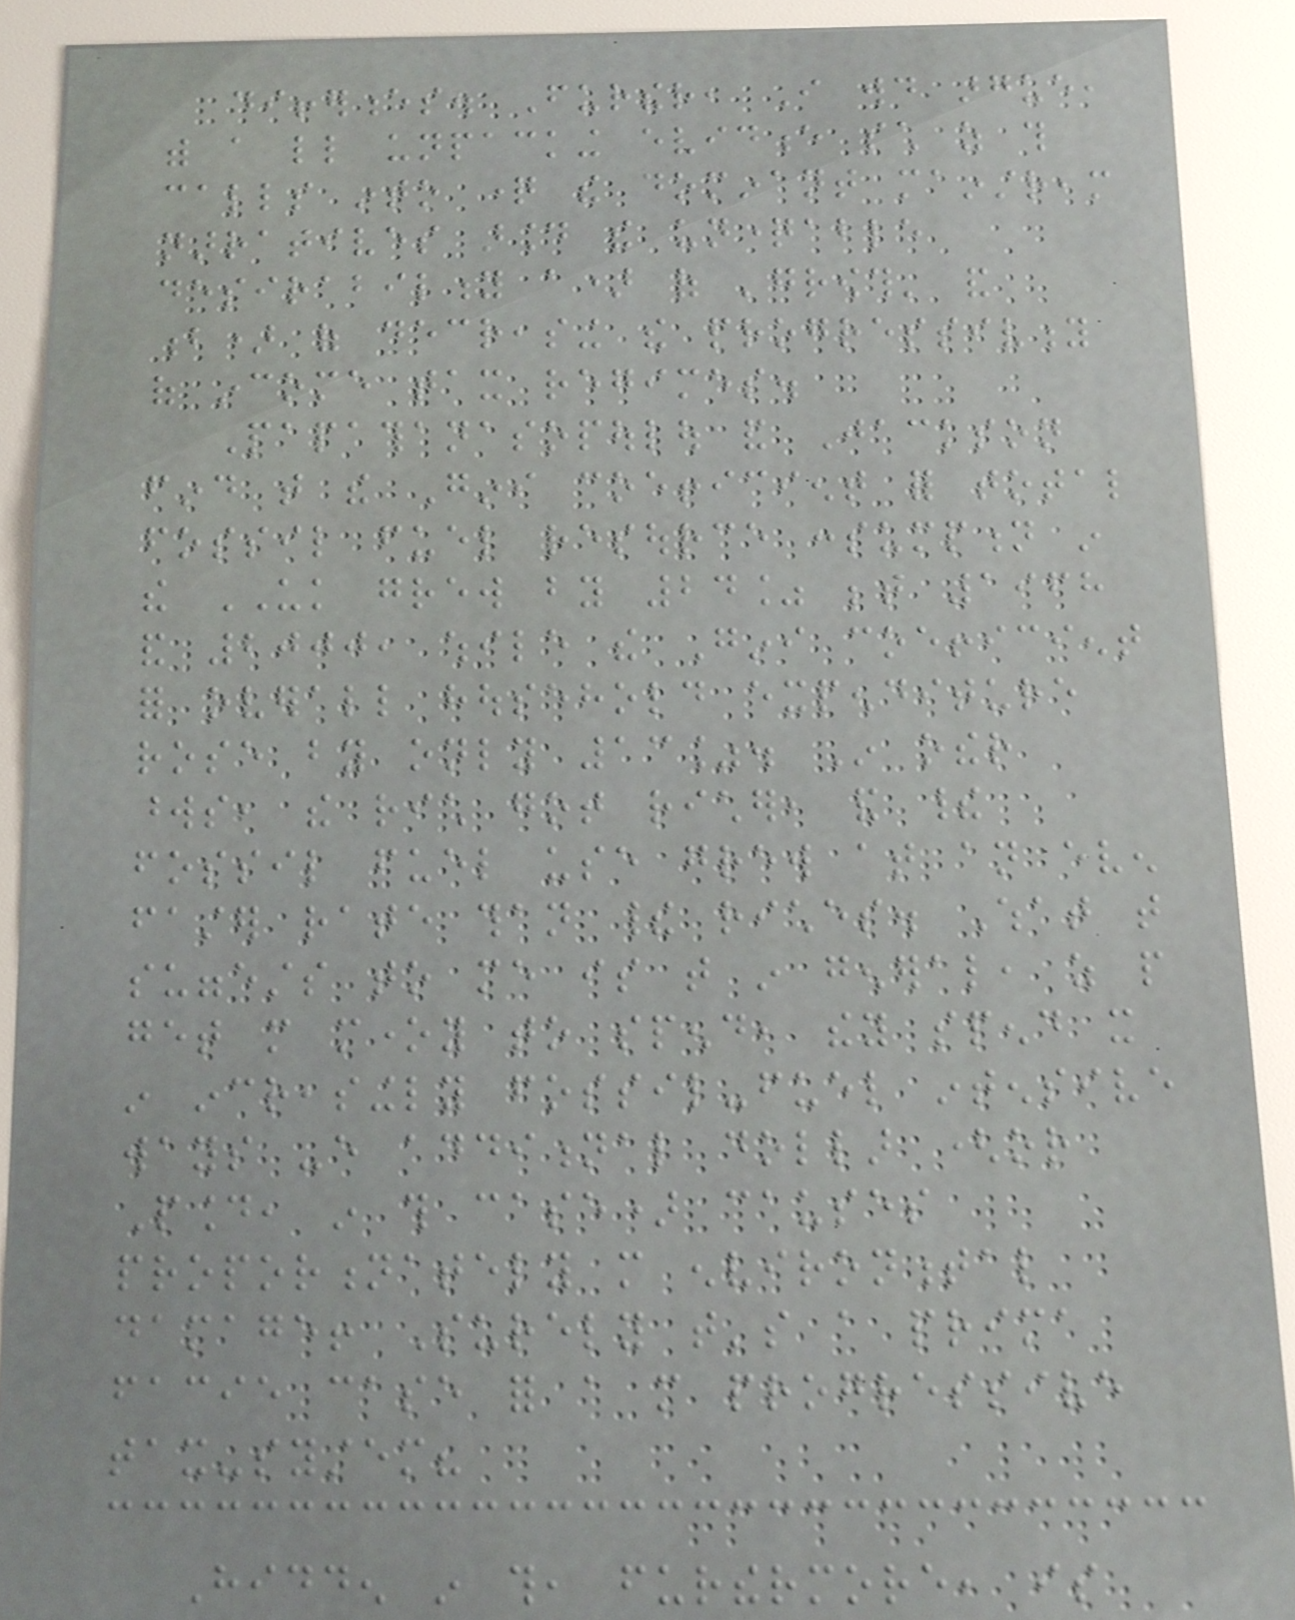differences. Further, I would argue,
with a little unpacking evidence such as this
calls into question the dominant mainstream
narratives around the unquestionable
desirability a) of 'growth' and
b) of decreasing the progressivity
of income tax regimes.
Papathanasopoulou and Jackson
find that the Gini coefficient for total
fossil fuel resource consumption in
the UK grew by 24% between 1968
and 2000, while the Gini coefficient
for overall household expenditure
rose by only 13%. In other
words, the rich got richer, and their
fossil fuel use grew at an even
faster rate than their riches. What that
suggests to me is that in general, as people
get more money to spend, they spend it
in increasingly fossil-fuel intensive
ways -every additional dollar (or
Pound, in this case) causes
proportionately more environmental
damage! Surely that's a prima
facie case for a more progressive
tax-system?
Hidden in this, furthermore, is
